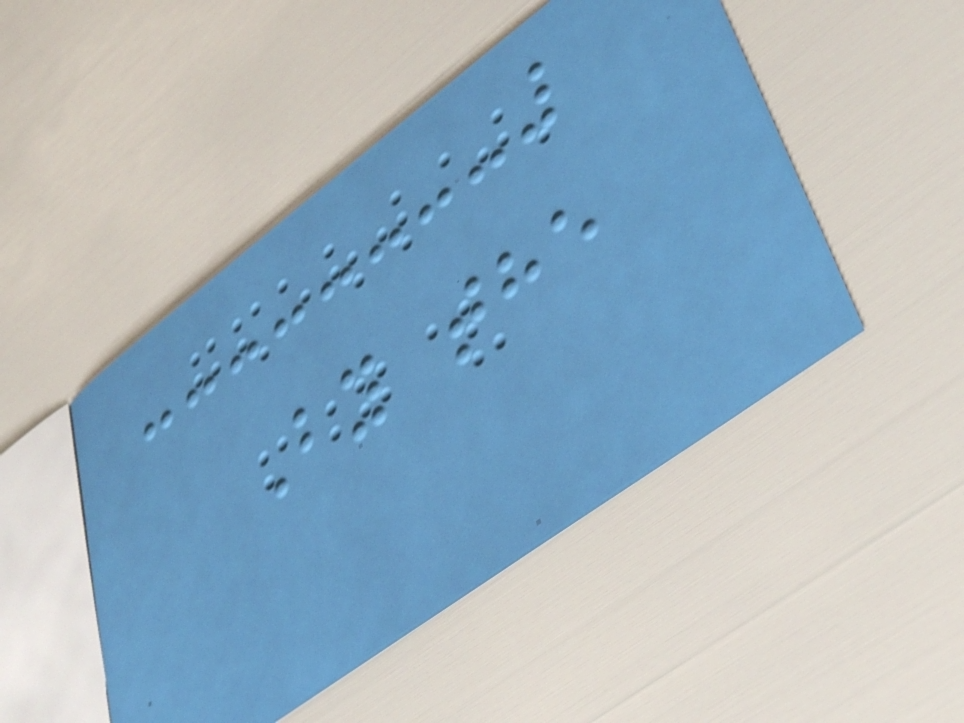By the
